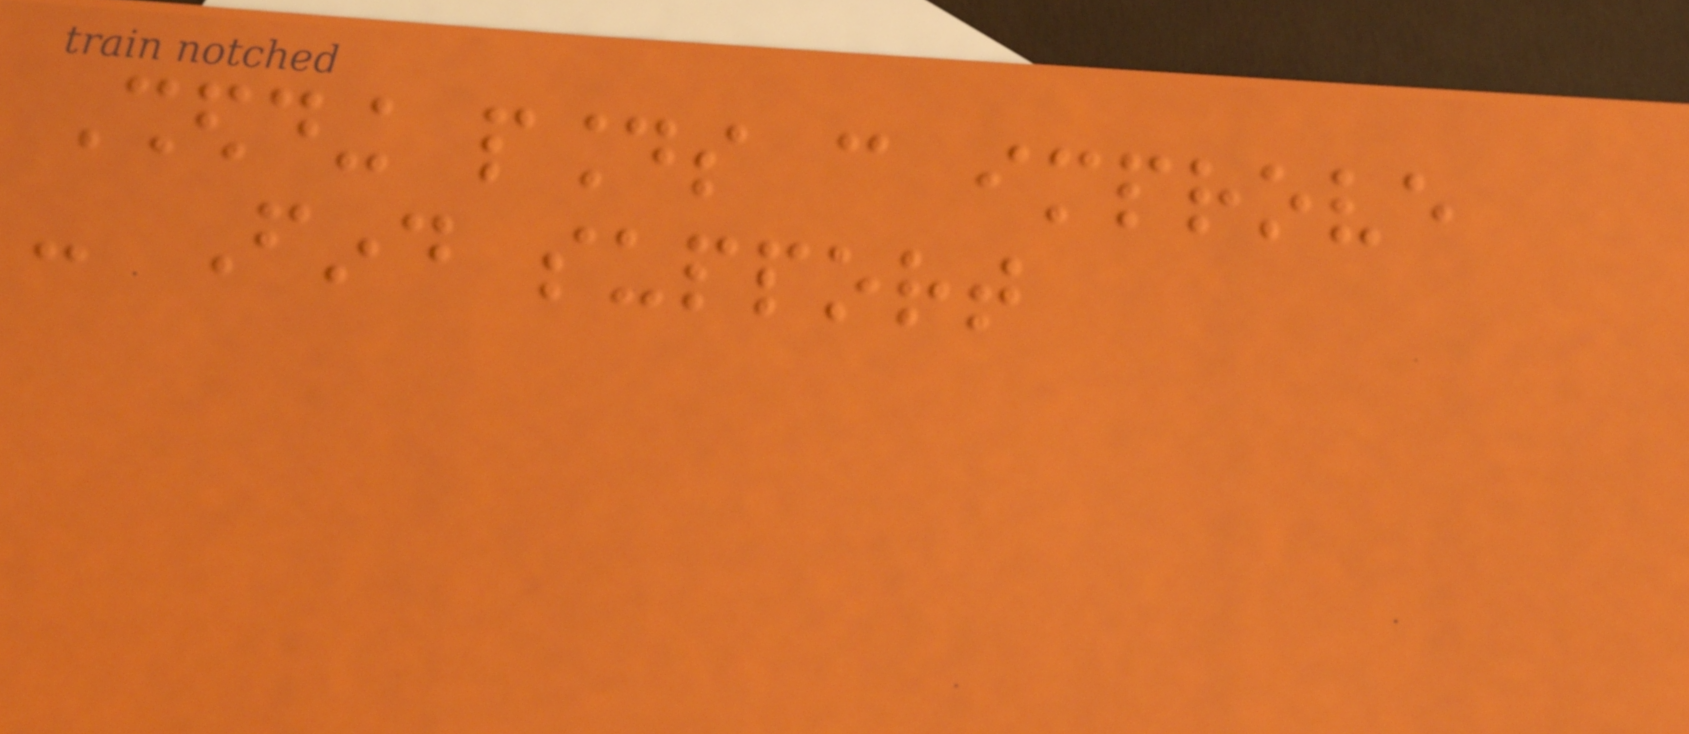Shedding pounds can improve
- Find support
